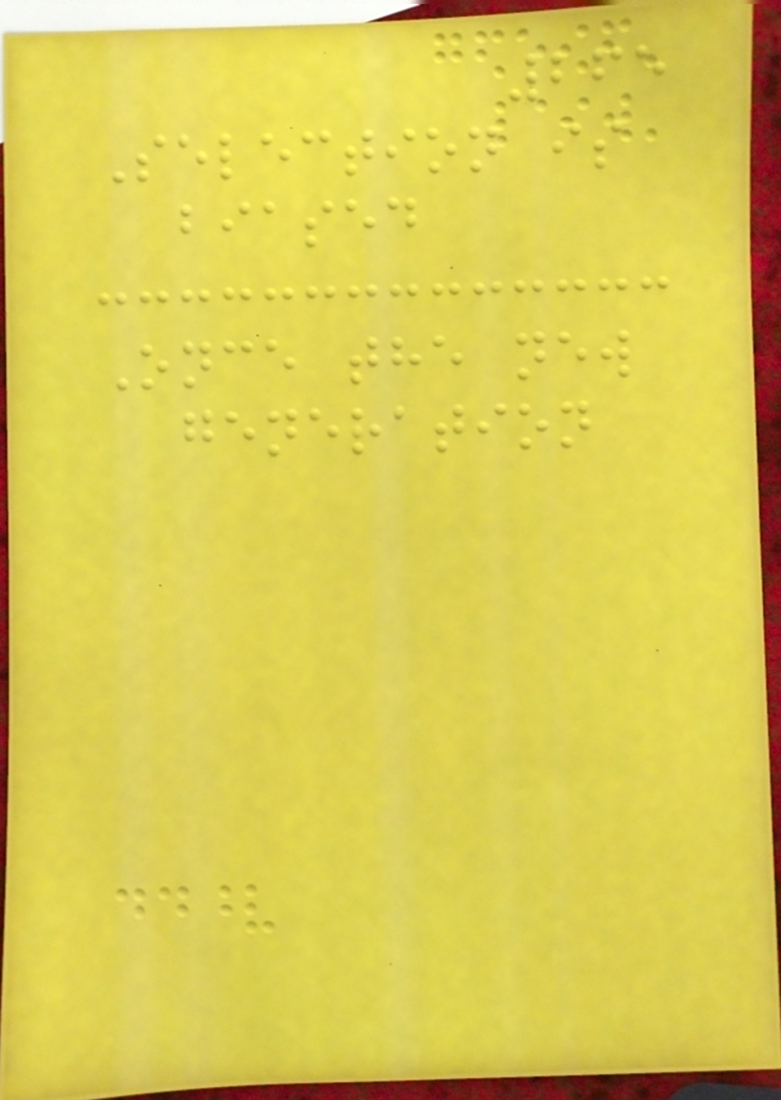265
Selection is
biased
Once the new
generation
